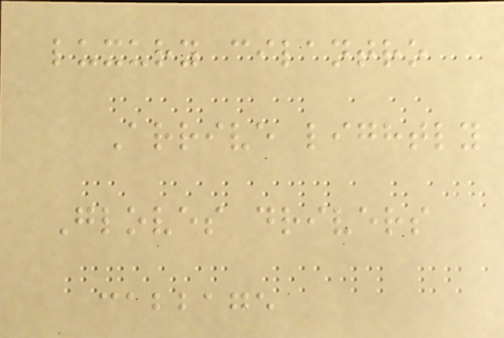luxury cilantro
Arrive lightly
Gloves drivers
cabbage
